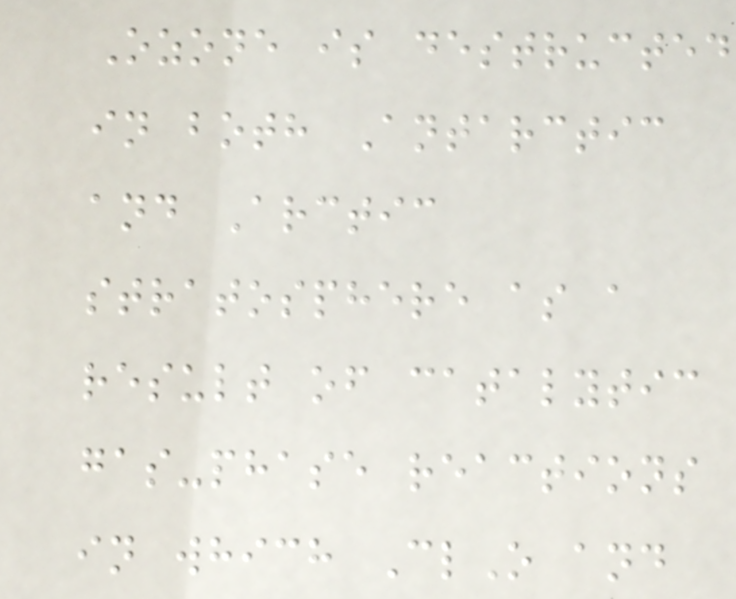Ozone is destructed
in both Antarctic
and Arctic
stratosphere as a
result of catalytic
gas-phase reactions
in which ClO and
